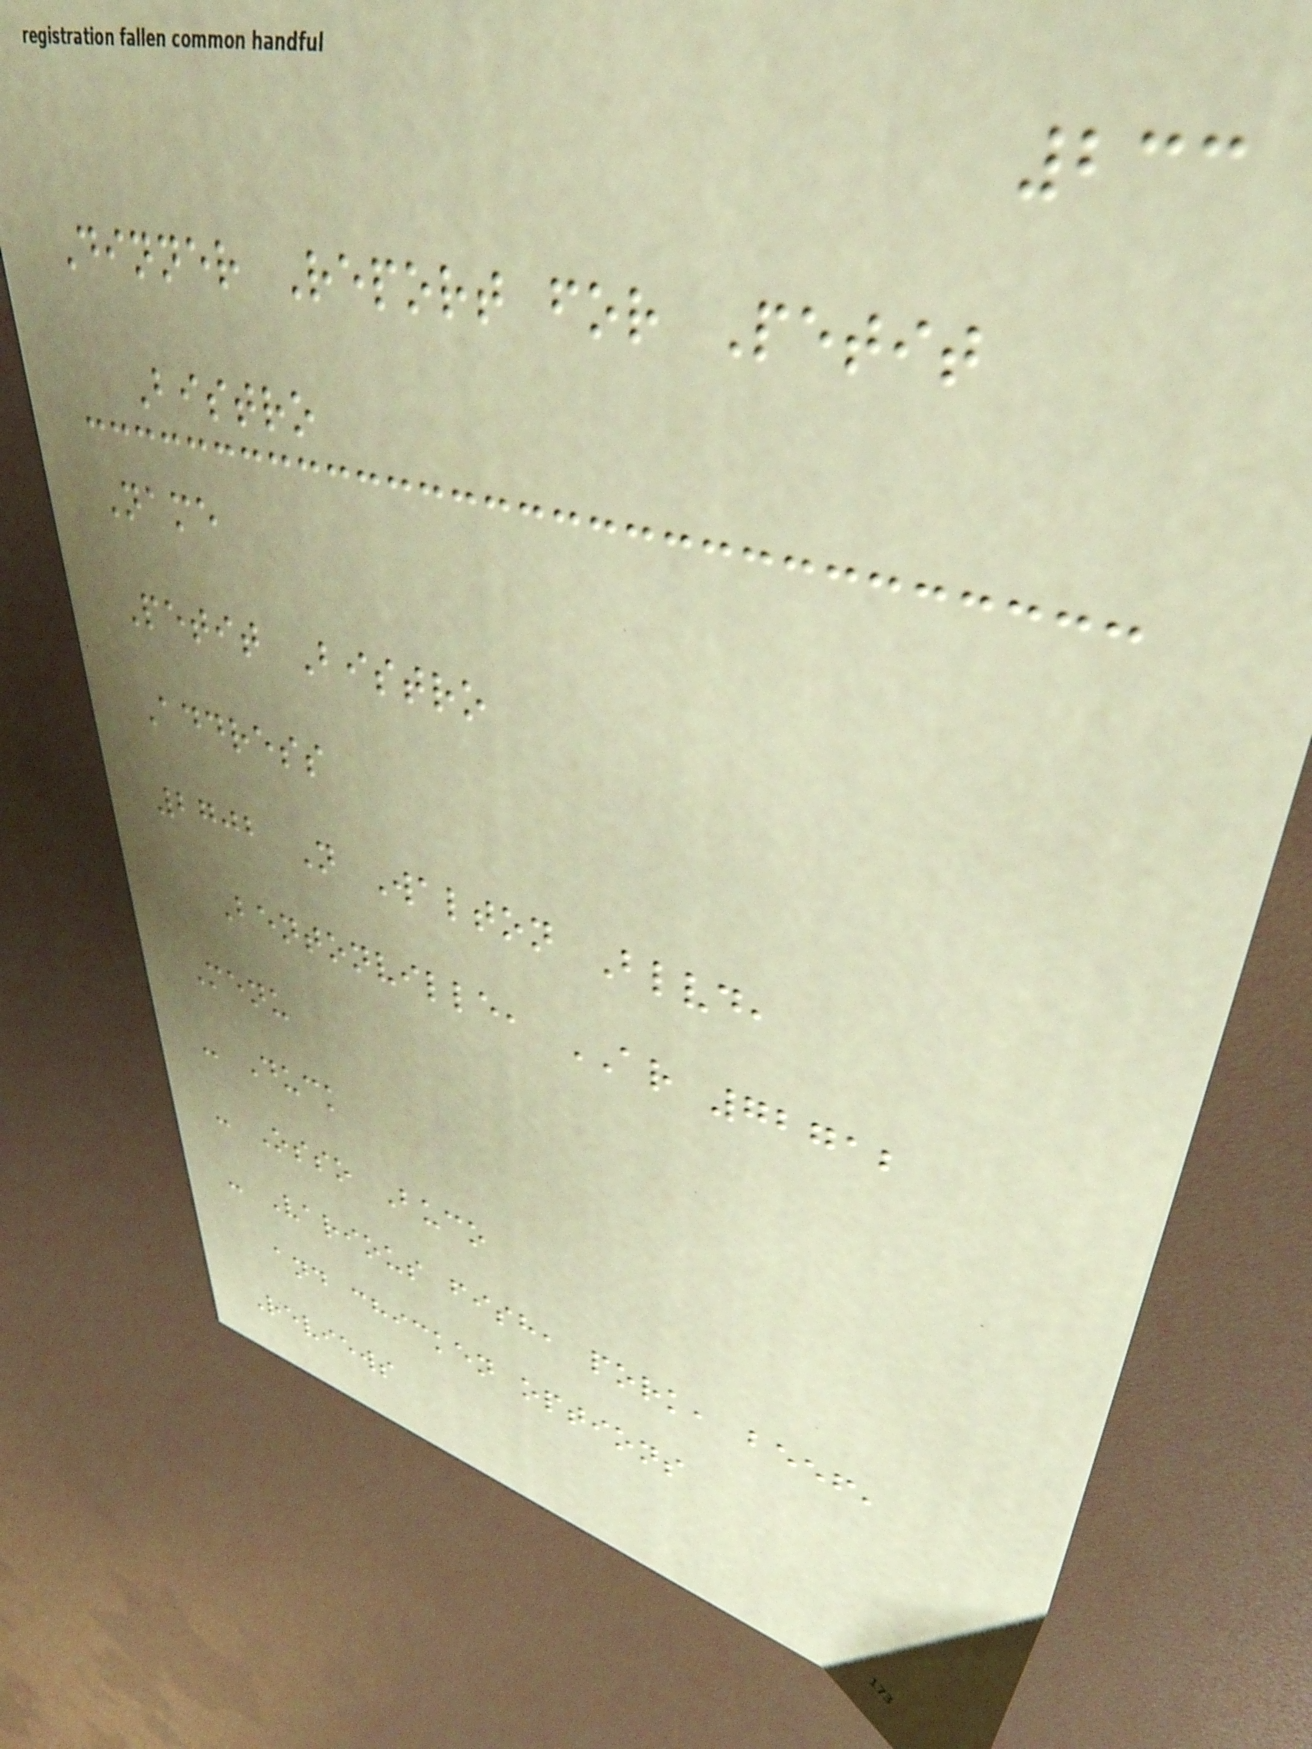233
Dinner Report for Petit
Bistro
Name
Petit Bistro
Address
2702 N Walton Blvd,
Bentonville, AR 72712
Menu
- Duck
- Osso Buco
- Various fish, pork, beef,
and chicken options
Reviews
